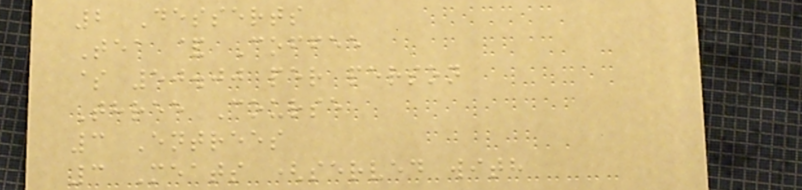2 Desserts
Tea & Coffee
$ 50.00 per person
Three Course
3 Entrees
3 Meats (served with
